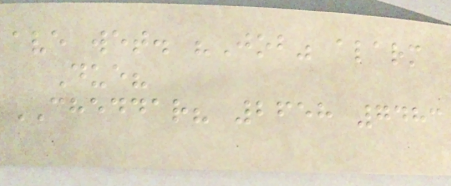ave wet. "Job" alarm
Due?
CHEDDAR? 2658 7483
